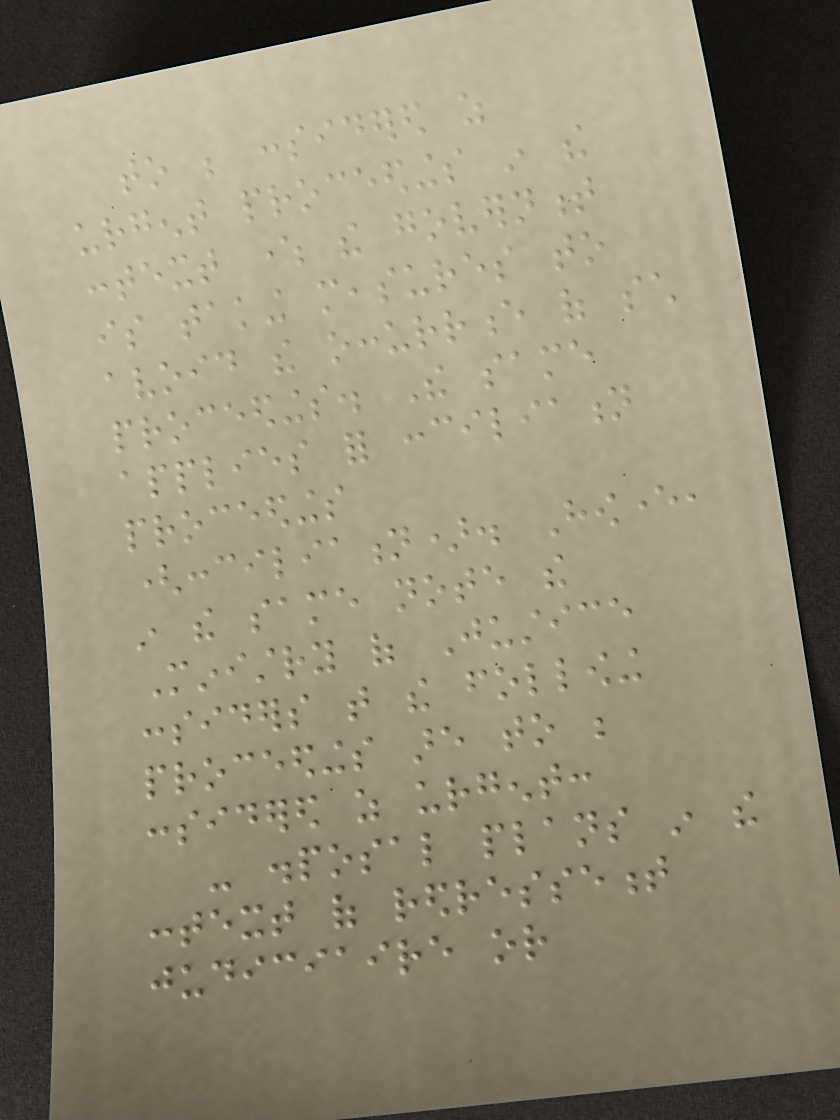to be considered as
urgent proceedings in the
context where the government
is taking measures to
avoid the occurrence of such
proceedings. The same
applies for conciliation
proceedings
(conciliation). However,
in the same note the
Ministry of Justice
considers that the following
proceedings are to be
considered as urgent:
- disposal plans in the
context of redressement
judiciaire or
